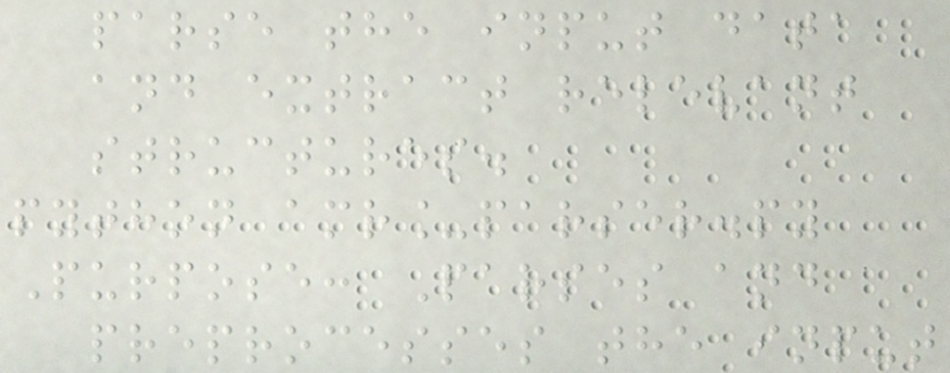parse the input data
and extract relevant
structures.
python amr_parser.py
Purpose: Parses and
preprocesses the input
